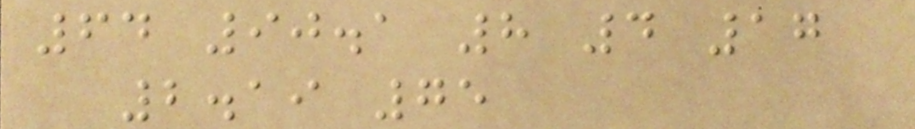64 90.1 8 4 17
2.19 75
